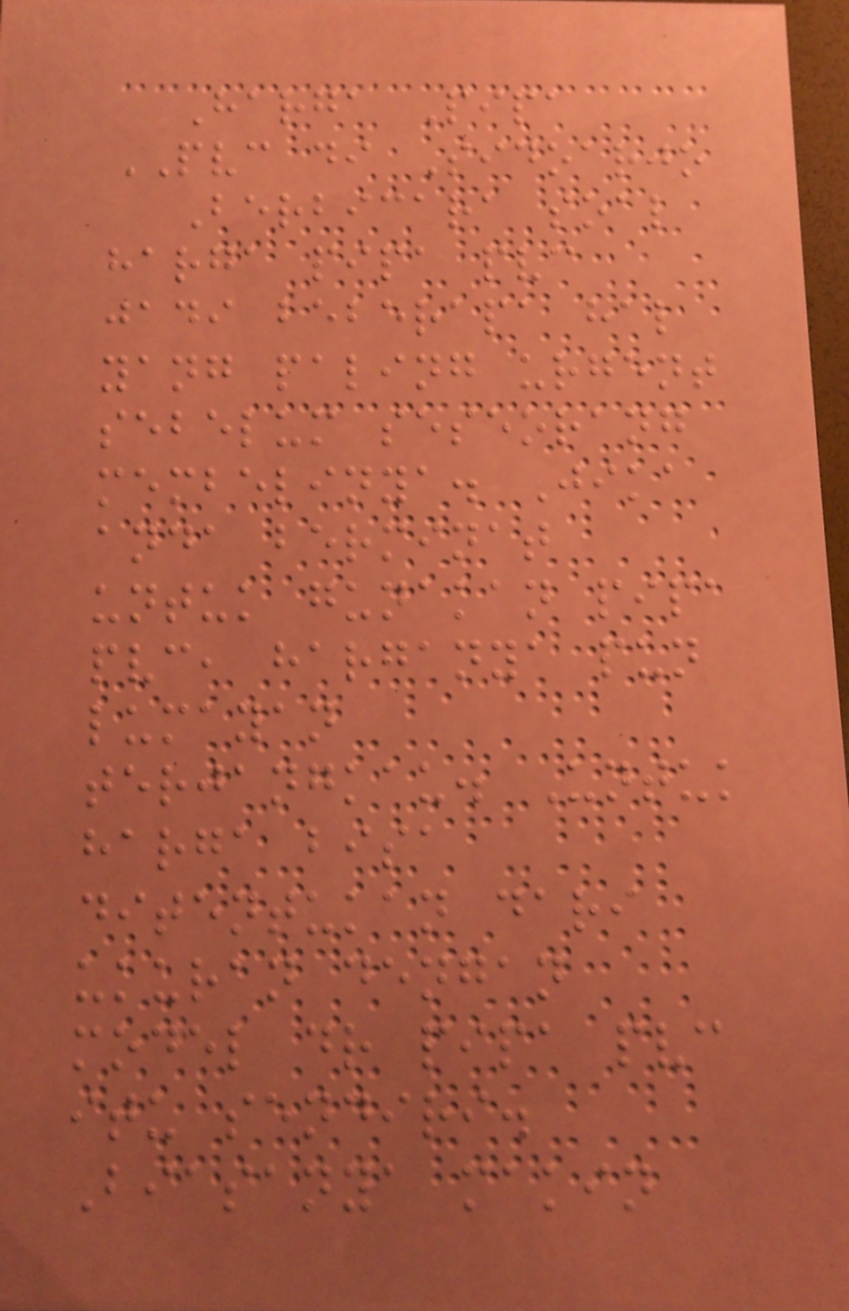Harga Pipa
PVC di Sidoarjo
Berbicara soal
harga pipa pvc
jadi beberapa hal
yang paling urgent
sebelum seseorang
membelinya. Jika
anda berminat
untuk gunakan pipa
pvc, harganya pun
lumayan
terjangkau. Untuk
harga bisa
ditentukan dari
ukuran dengan
model dr pipa pvc
itu sendiri.
Biasanya makin
